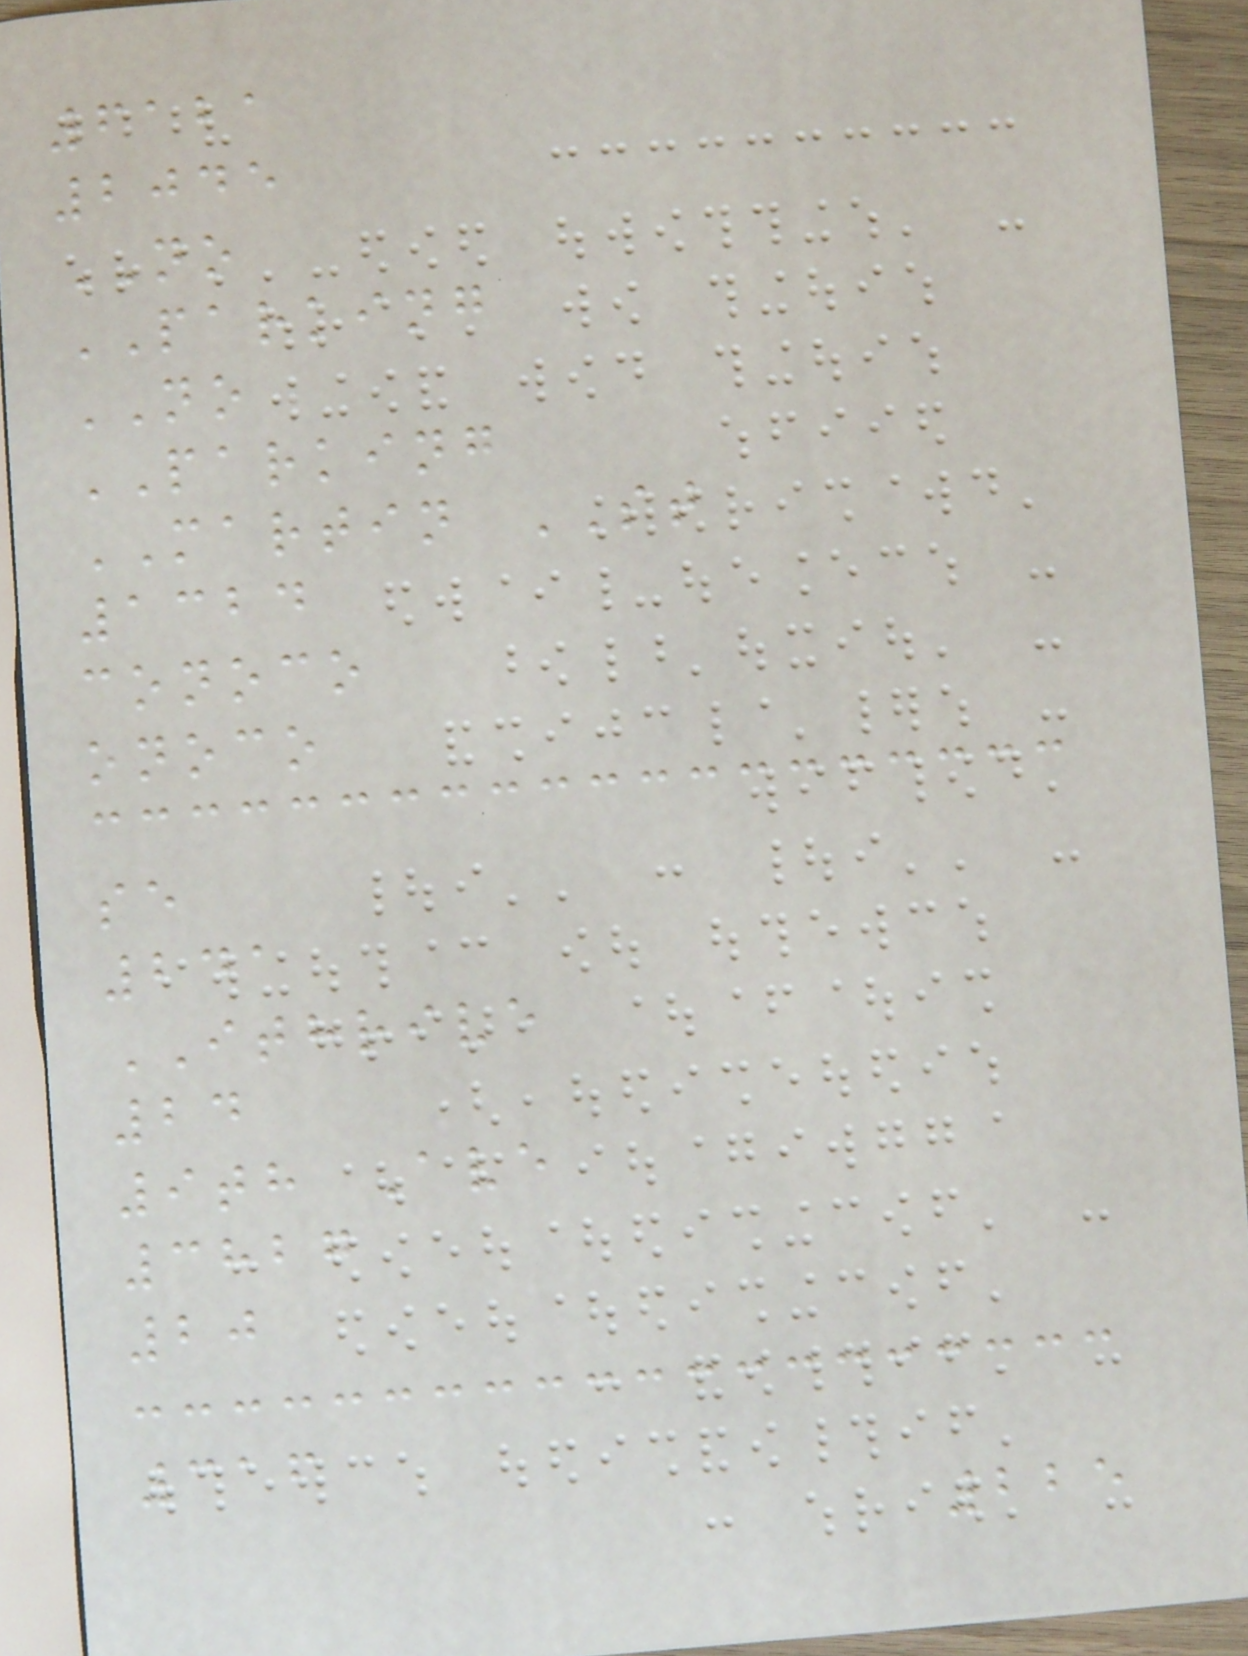6121
2045
NO
PARKING
NO
PARKING
MARTIN ST
1324
conoco
onoco
se
241
ITHRIVE
24
9th Ave
3827
20
316
225
